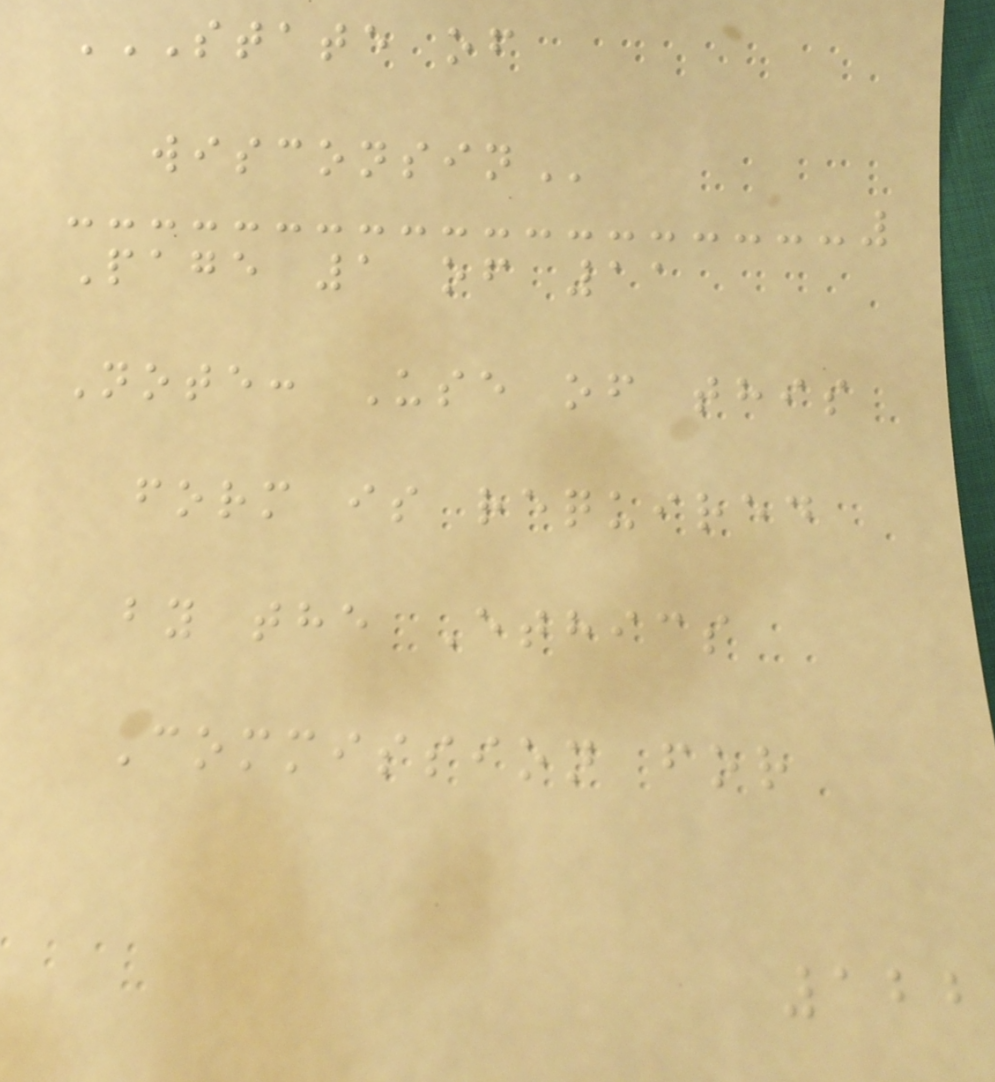STATE OF
WISCONSIN
Page 1 of 11
Note: Use of this
form is required
by the Ethics
Commission for
122
